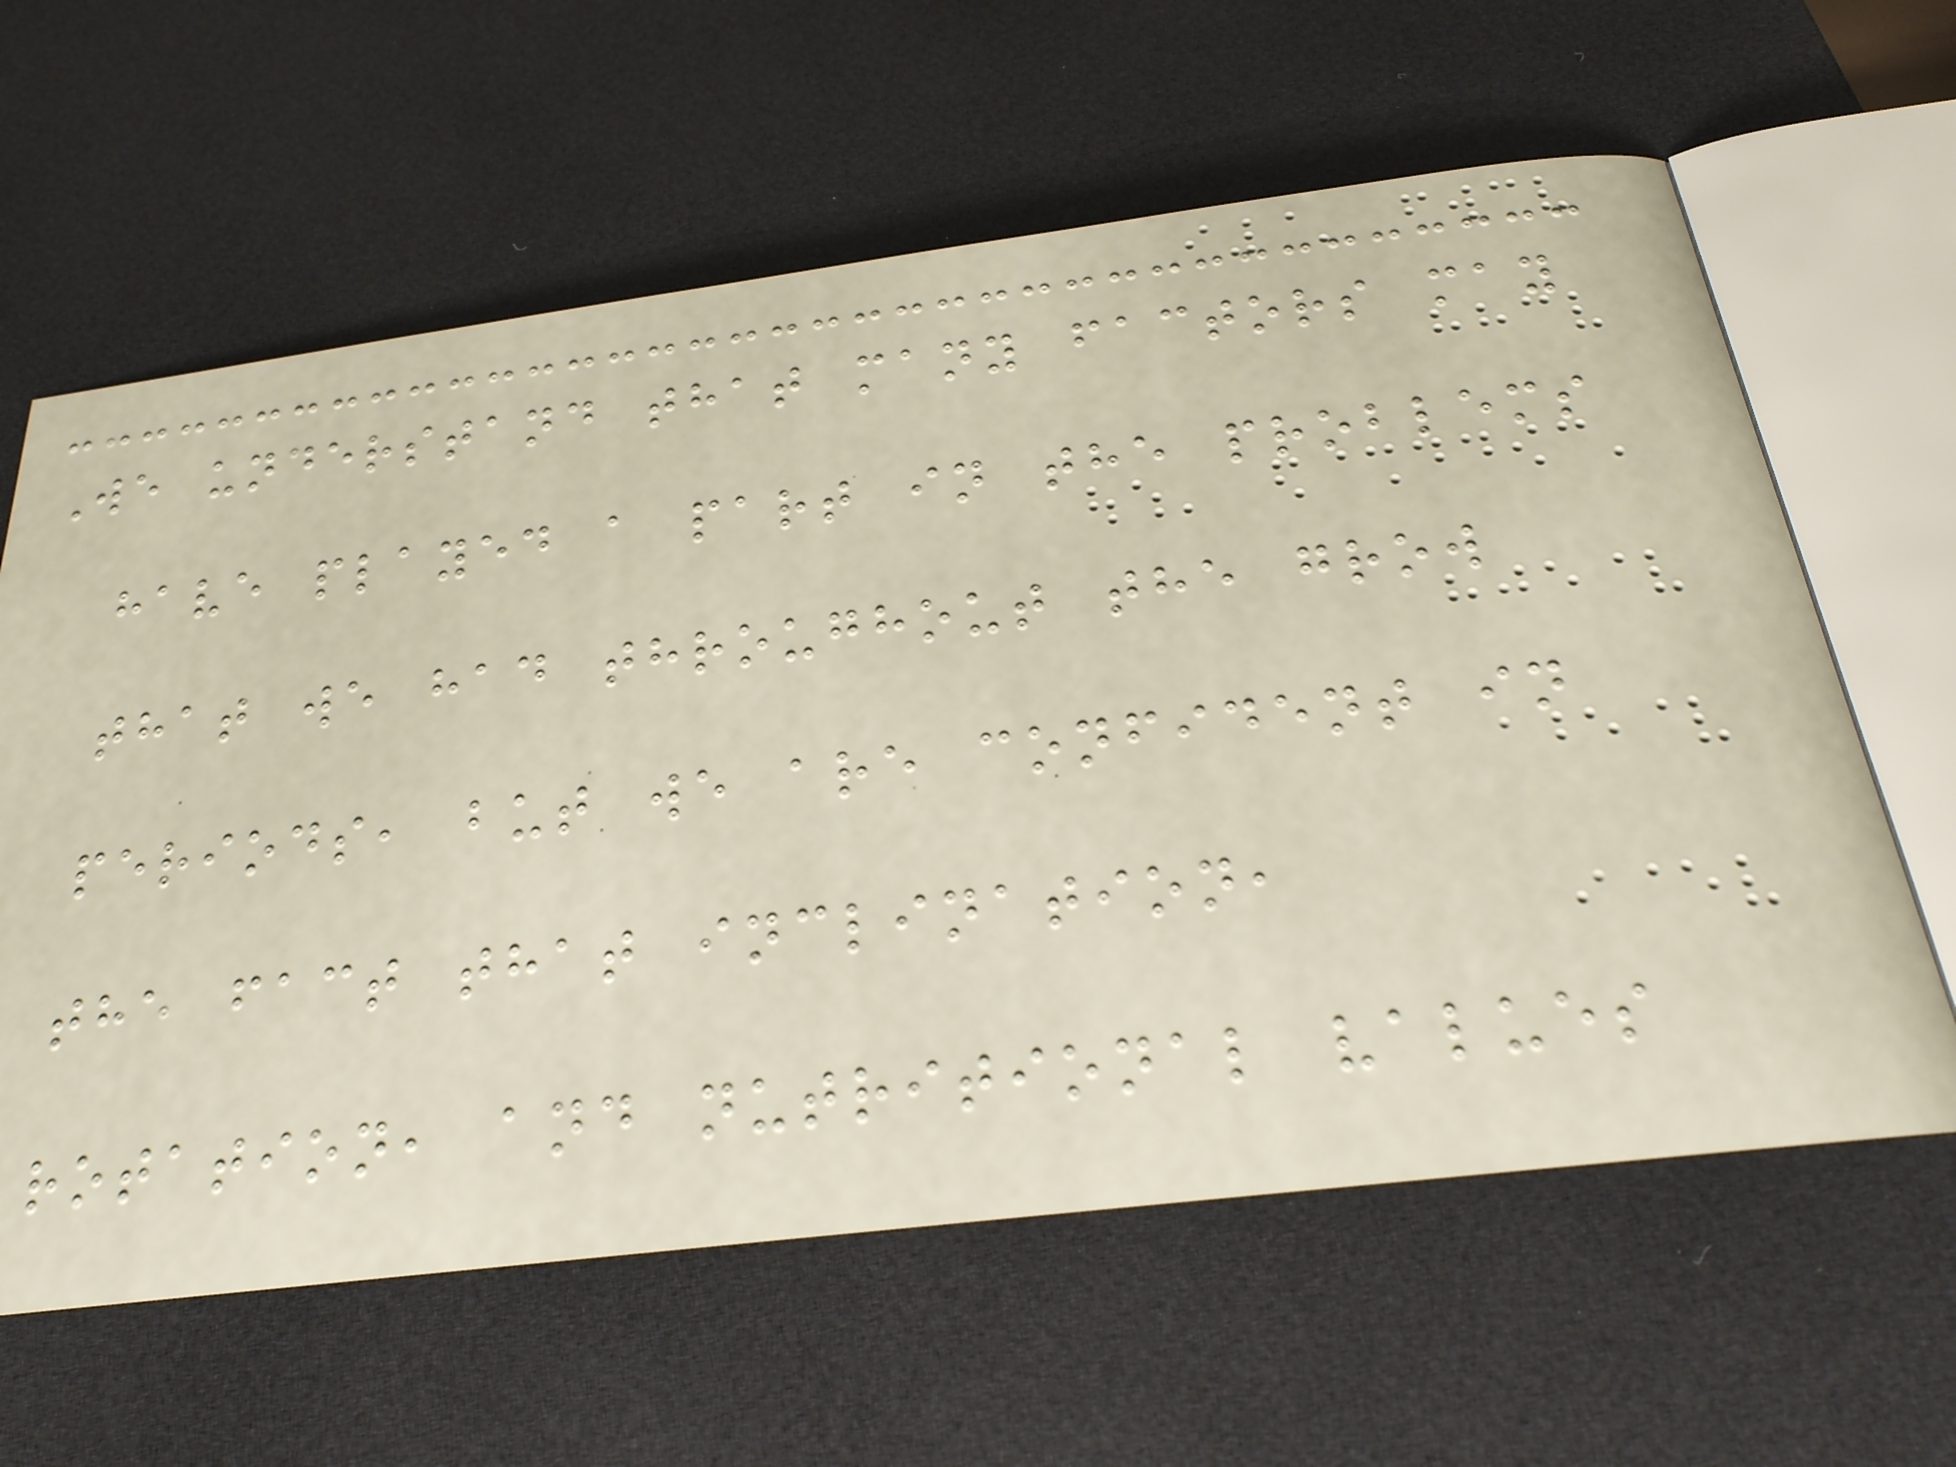We understand that many factors may
have played a part in the problems
that we had throughout the grow
periods, but we are confident in
the fact that inclination,
rotation, and nutritional values
